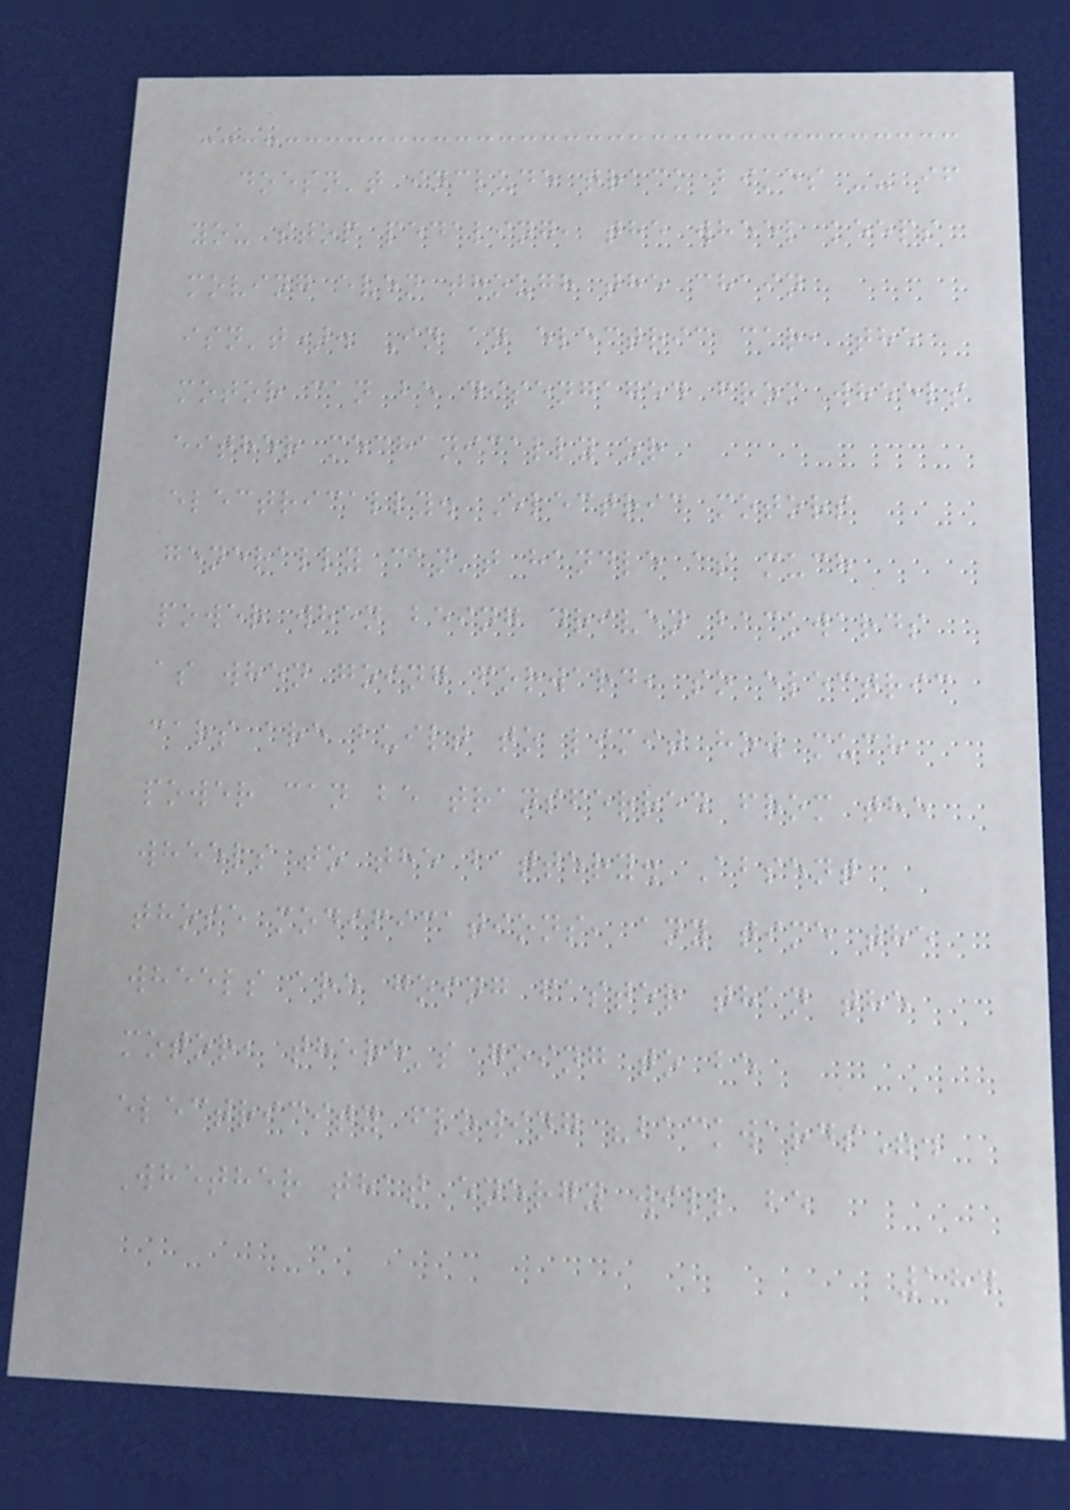doesn't include track bikes -- if
you stop pedaling, the wheel keeps
moving even though the chain
isn't). In an electric car, the
motor can be disengaged from wheels
either mechanically or
electrically. Electric motors
generally can't handle as much
power when being driven backwards
as when going forward, so electric
cars are built to limit how much
power can be transferred from the
wheels to the battery. Absent
those modifications, any time the
wheels are going faster than the
motor, there's going to be
electricity flowing "backwards".
Whether that energy will be
184
